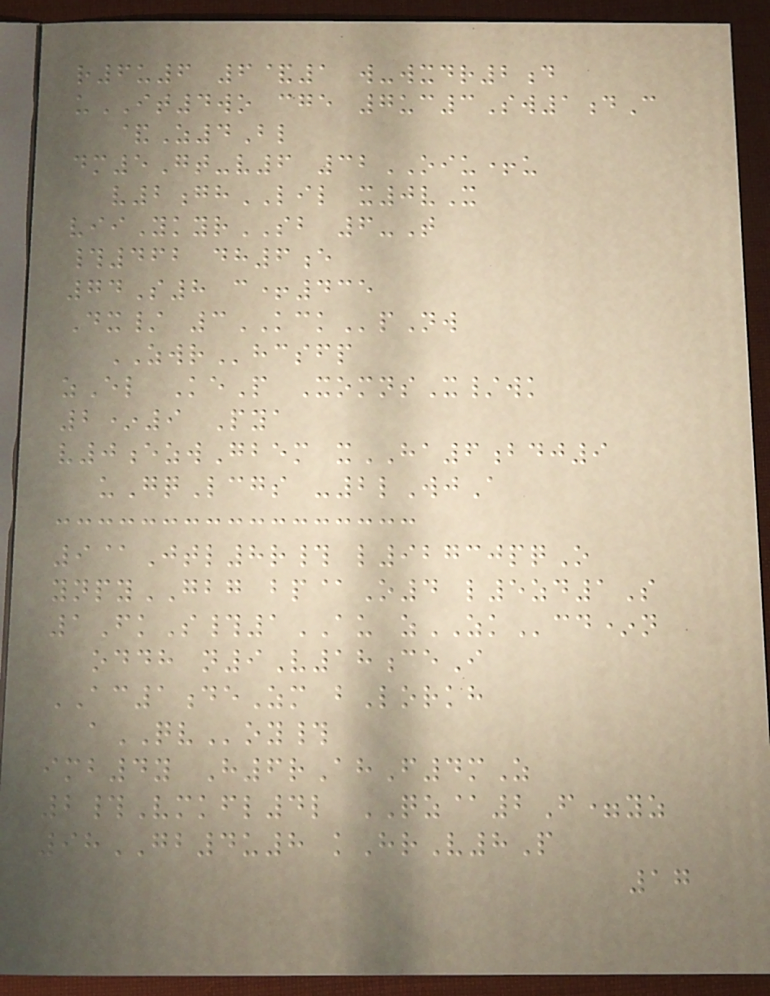r6u6 6&1 w-wxdr2d
uIT4wo cge 7uc3Sw1dC
&Z4Bl
dm5Gt-v6 32OIU+u
v2ghLIL x0vX
viiYkyrSB 6-T
#462 dh6e
74S8 c+435
Dx/ 3KCKpNw
ZWRhcsfp
zEl KeP XomnsX/wk
2*9 Pya
v0ezwGbem xHA6bdj9
uGqLcgs -2lWjA
9@Jtl8r# l92730pqO
ynpyGBG bp@O4 l5zd1S
1FkS#1AU zZKcd*n
oddh n9V18ceI
AC1deZm bLorkh
aQVoy#
imb4y H6rAhF4mZ
2#Vmkfl4l QZ@2F=yz
98GB4u8 kHrV8P
17
